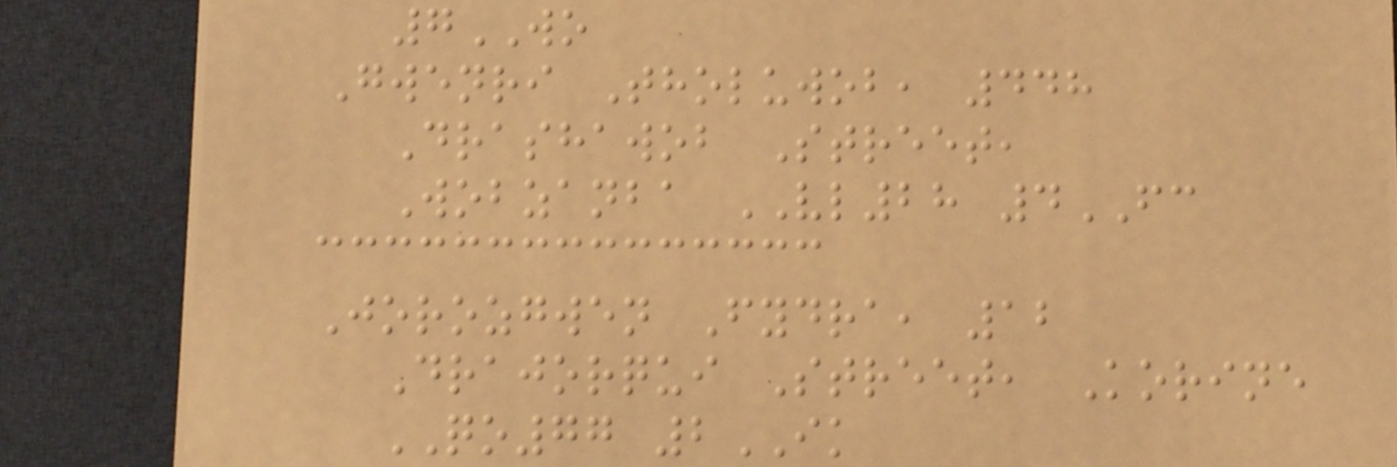7WO
Gwenri Tholuwob, 448
Drashawob Street,
Wobzanba VL28 4FC
Jorozgwen Fydra, 12
Drajorqui Street, Korine
QO77 2IK
